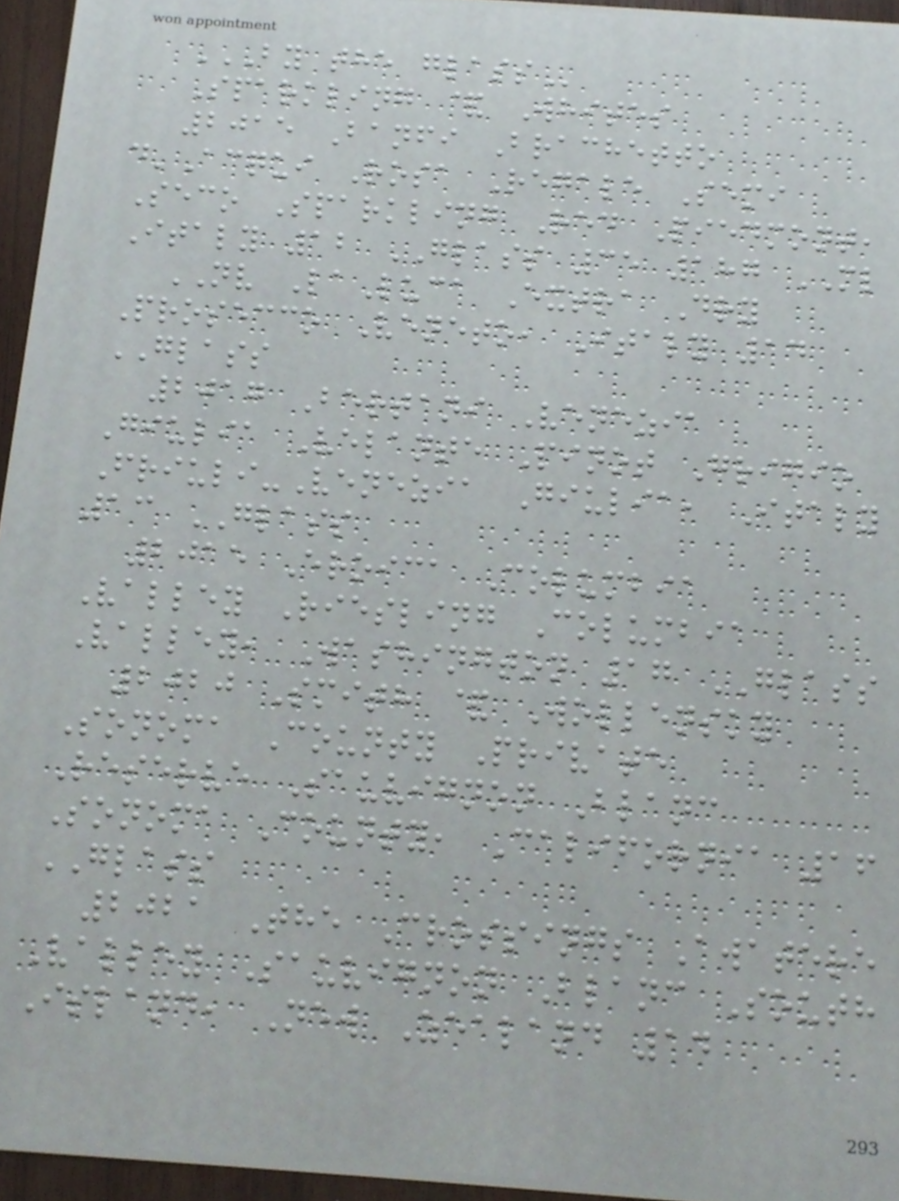BY THE GLASS
Sparkling & Whites
2015 Banfi Brachetto
d'Acqui Rosa Regale Semi
Seco Sparkling Red Piedmont,
Italy 12 GLASS 35 187 ML
NV LaLuca Extra Dry
Prosecco Veneto, Italy 14
GLASS
2017 Bertani Venezia
Giulia Velante Pinot Grigio
Friuli-Venezia Giulia, Italy
13 GLASS
2015 Eroica Columbia
Valley Riesling Columbia
Valley, Washington 17 GLASS
2020 Smith & Wollensky
Sonoma County Private
Reserve Sauvignon Blanc
Sonoma County, California 16
GLASS
2021 The Crossings Awatere
Valley Sauvignon Blanc South
Island, New Zealand 14
